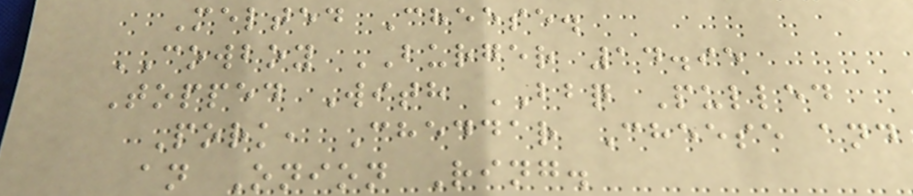Melted Cheese.
COWBOY BURGER 14.95
Topped With BBQ Pulled
Pork, Cheddar Cheese and
an Onion Ring.
